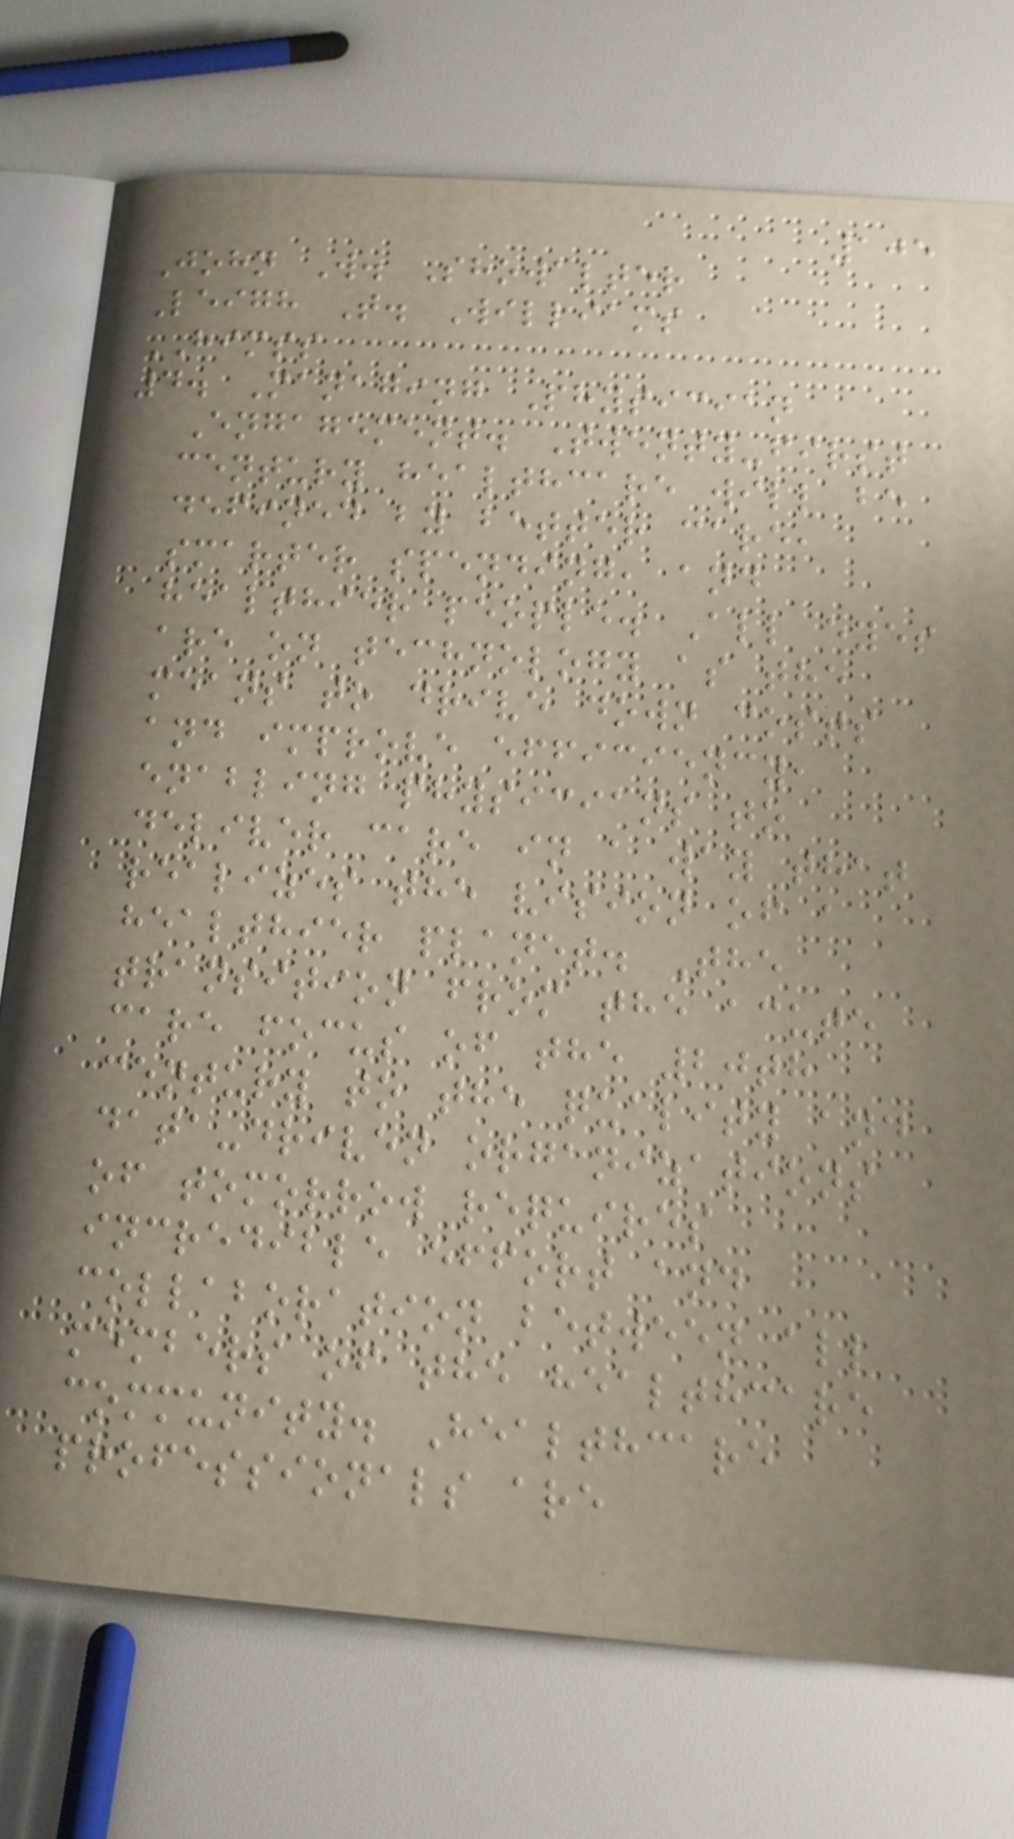105
John W. Showalter
Leigh T. Williams
HIMSS
4. Managing Physician
Engagement. Twenty-first
century healthcare will be
defined by better care,
smarter spending, and
healthier people. All eyes
are on technology as the
means to drive down costs
and improve efficiency,
enabling physicians to
deliver care in a way that
realizes the vision of a
healthier planet. The
transition from the acute
care focus of the 20th
century to the quality and
data-driven organizations
of tomorrow requires
incredible effort and
collaboration between all
members of the healthcare
community. Healthcare
professionals are
